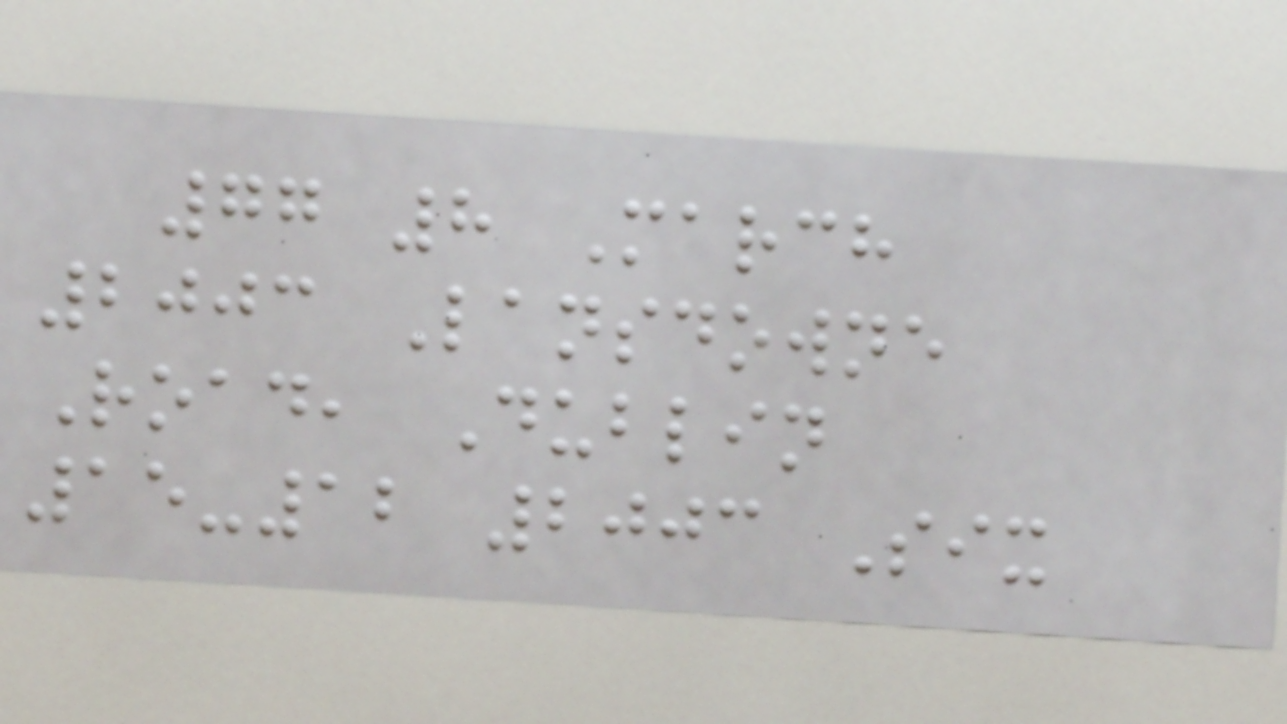77 8 March
2003 Lansdowne
Road, Dublin
15-12 2003 Six
